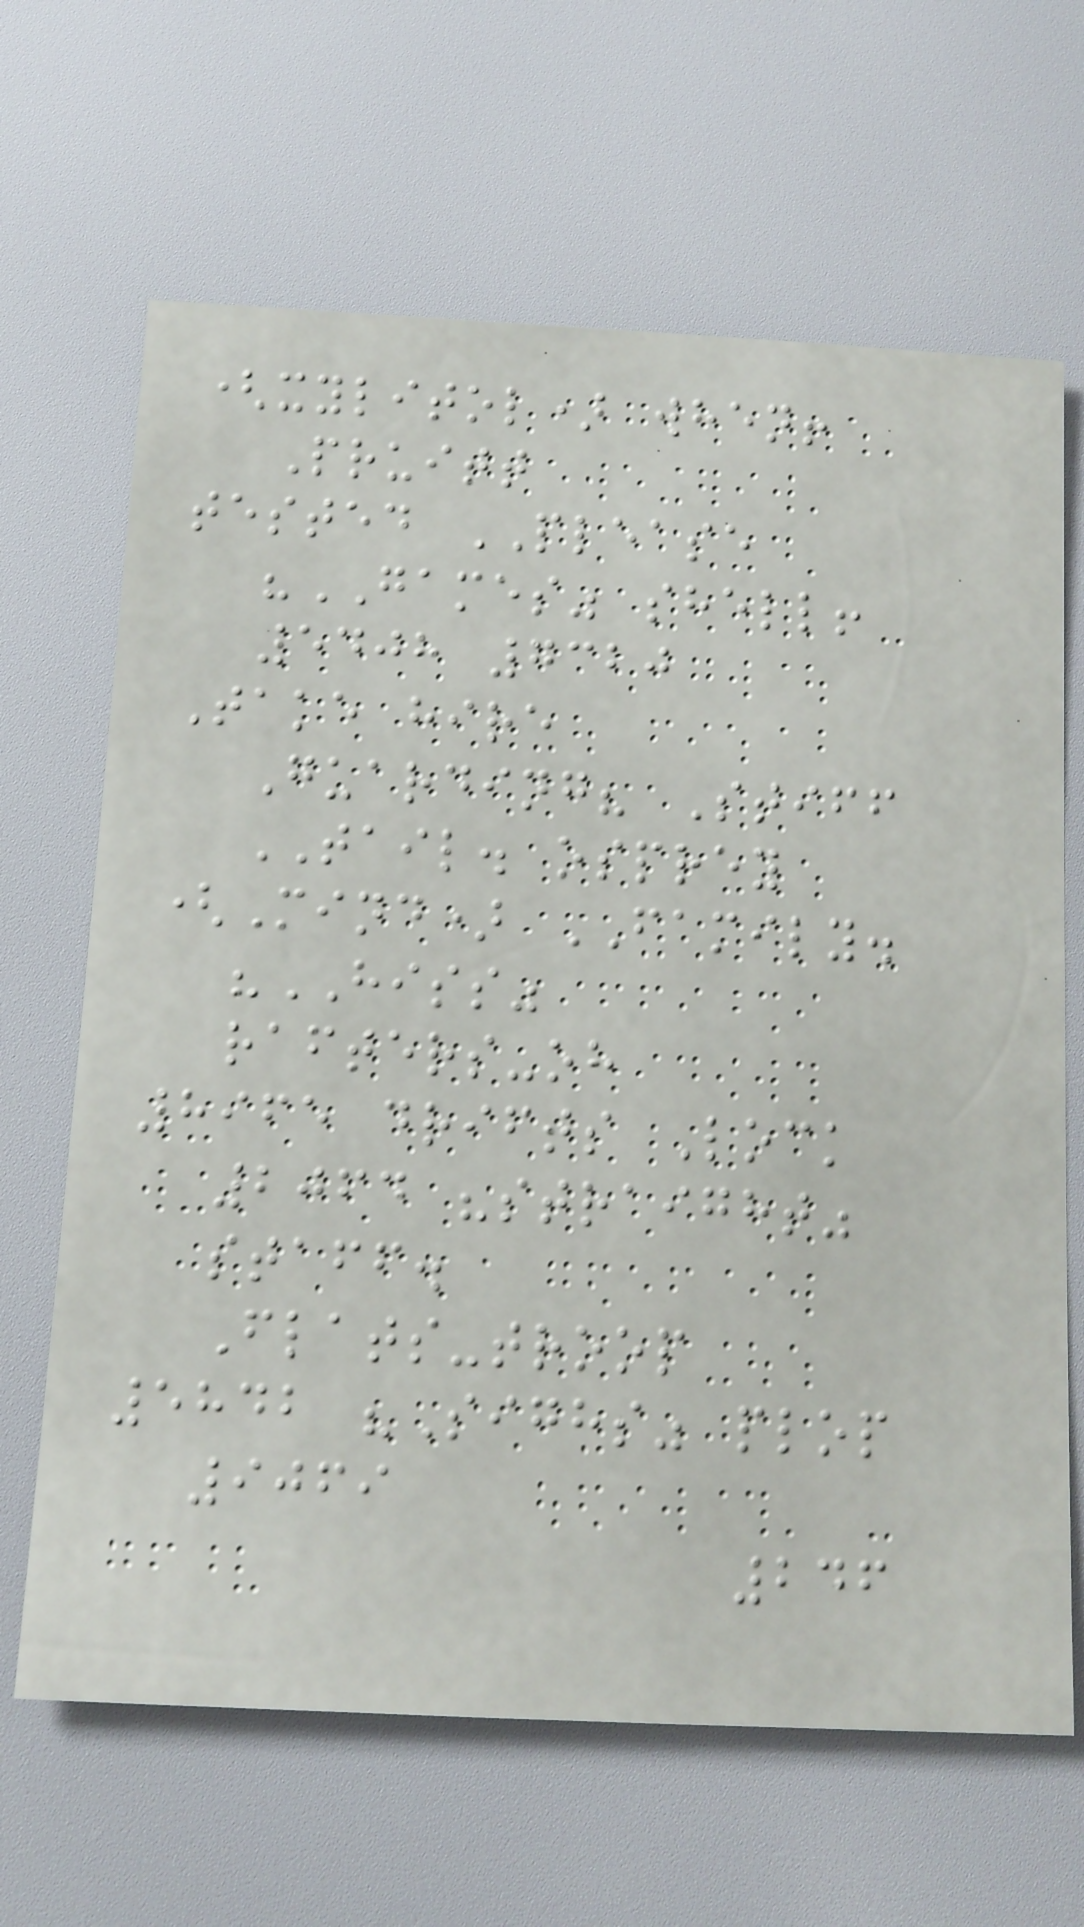(xylitol) when!
Pruitt
tested PLEASE
"GAMES" shell!
5408 7320
Take hire
Guarding? Stiff
TAIL. osprey
(Mind) FAMILY.
"HISS"
rafters-oh
8965 drifts Lock
2064 "straight"
staff.
Flats-troop
5842 "Sighs" plop
9069
246
